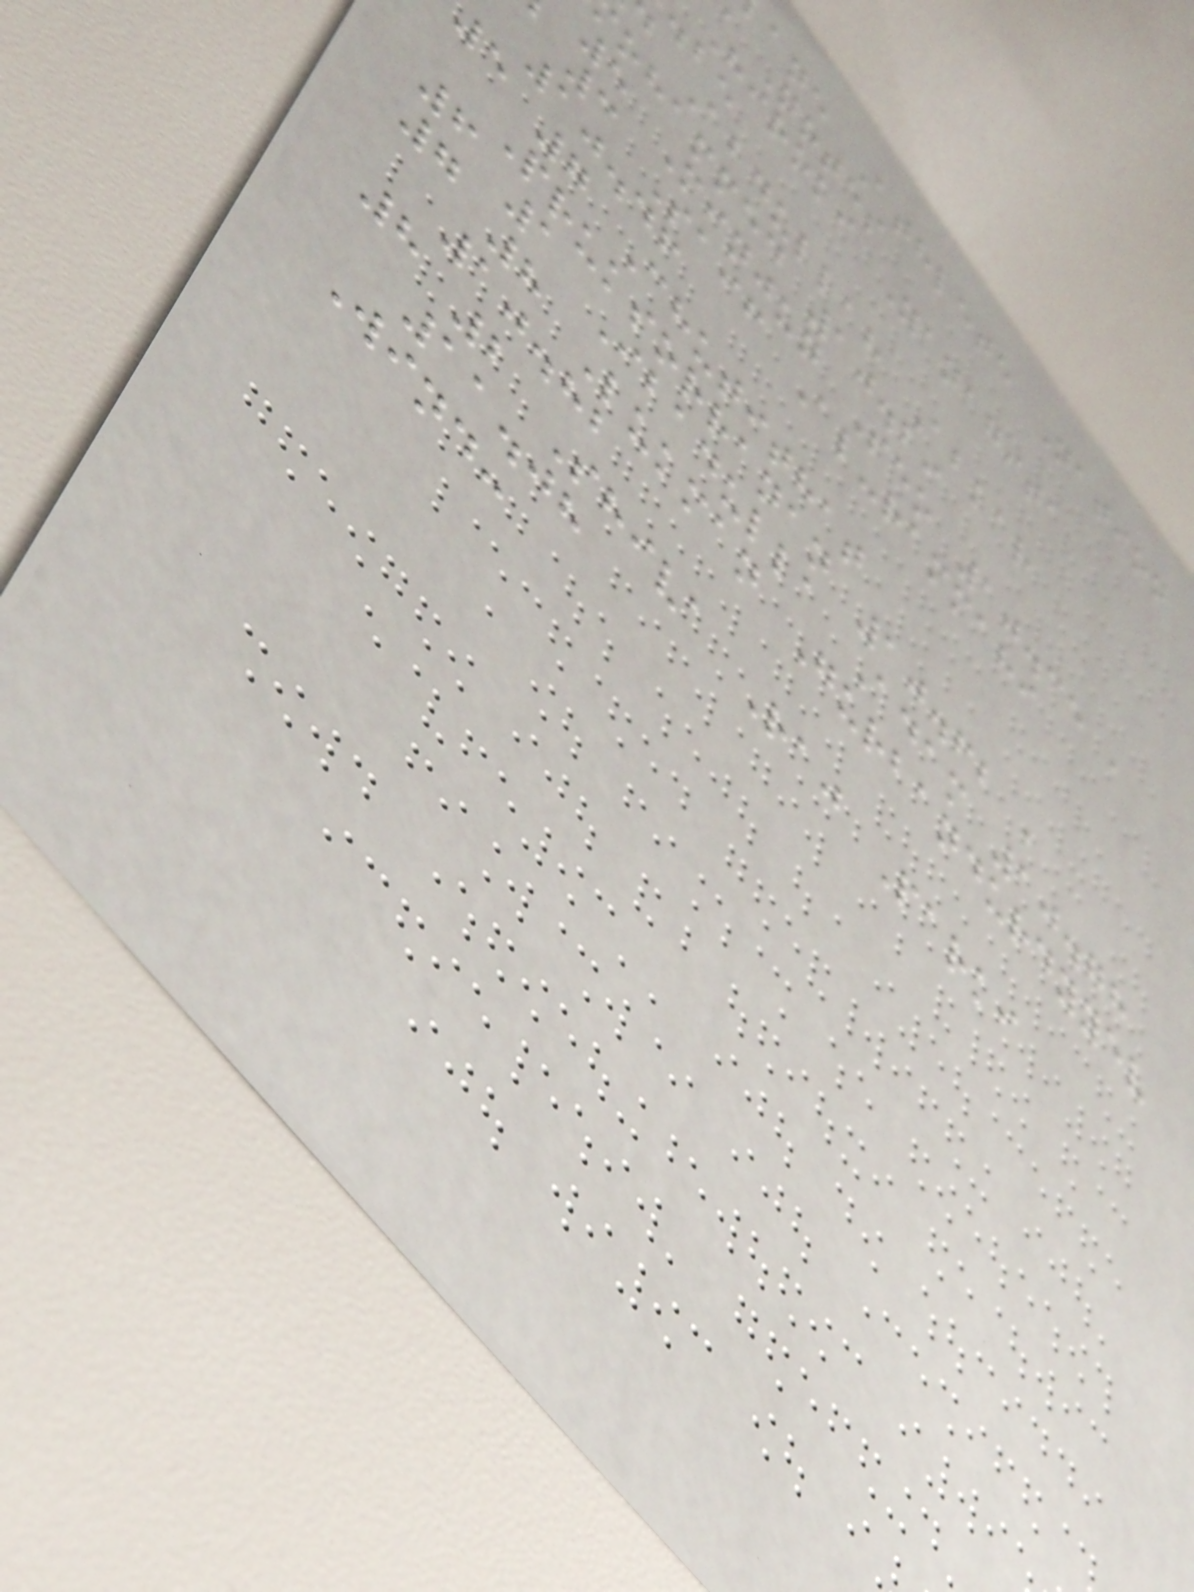ane Athlete Nation
Notes
Hiroki Yanagita
Abdullah Abkar
ohammed 10.29
5 Minjun Seo 10.35 ,
3 Saif Al-rammahi
10.46
5 7 Chutithat
Pruksorranan 10.62 ,
6 1 Ibadulla Adam 10.78
7 8 Lukman Gurbandurdyyev
10.82
8 2 Shiva Raj Parki
11.08
Wind:
